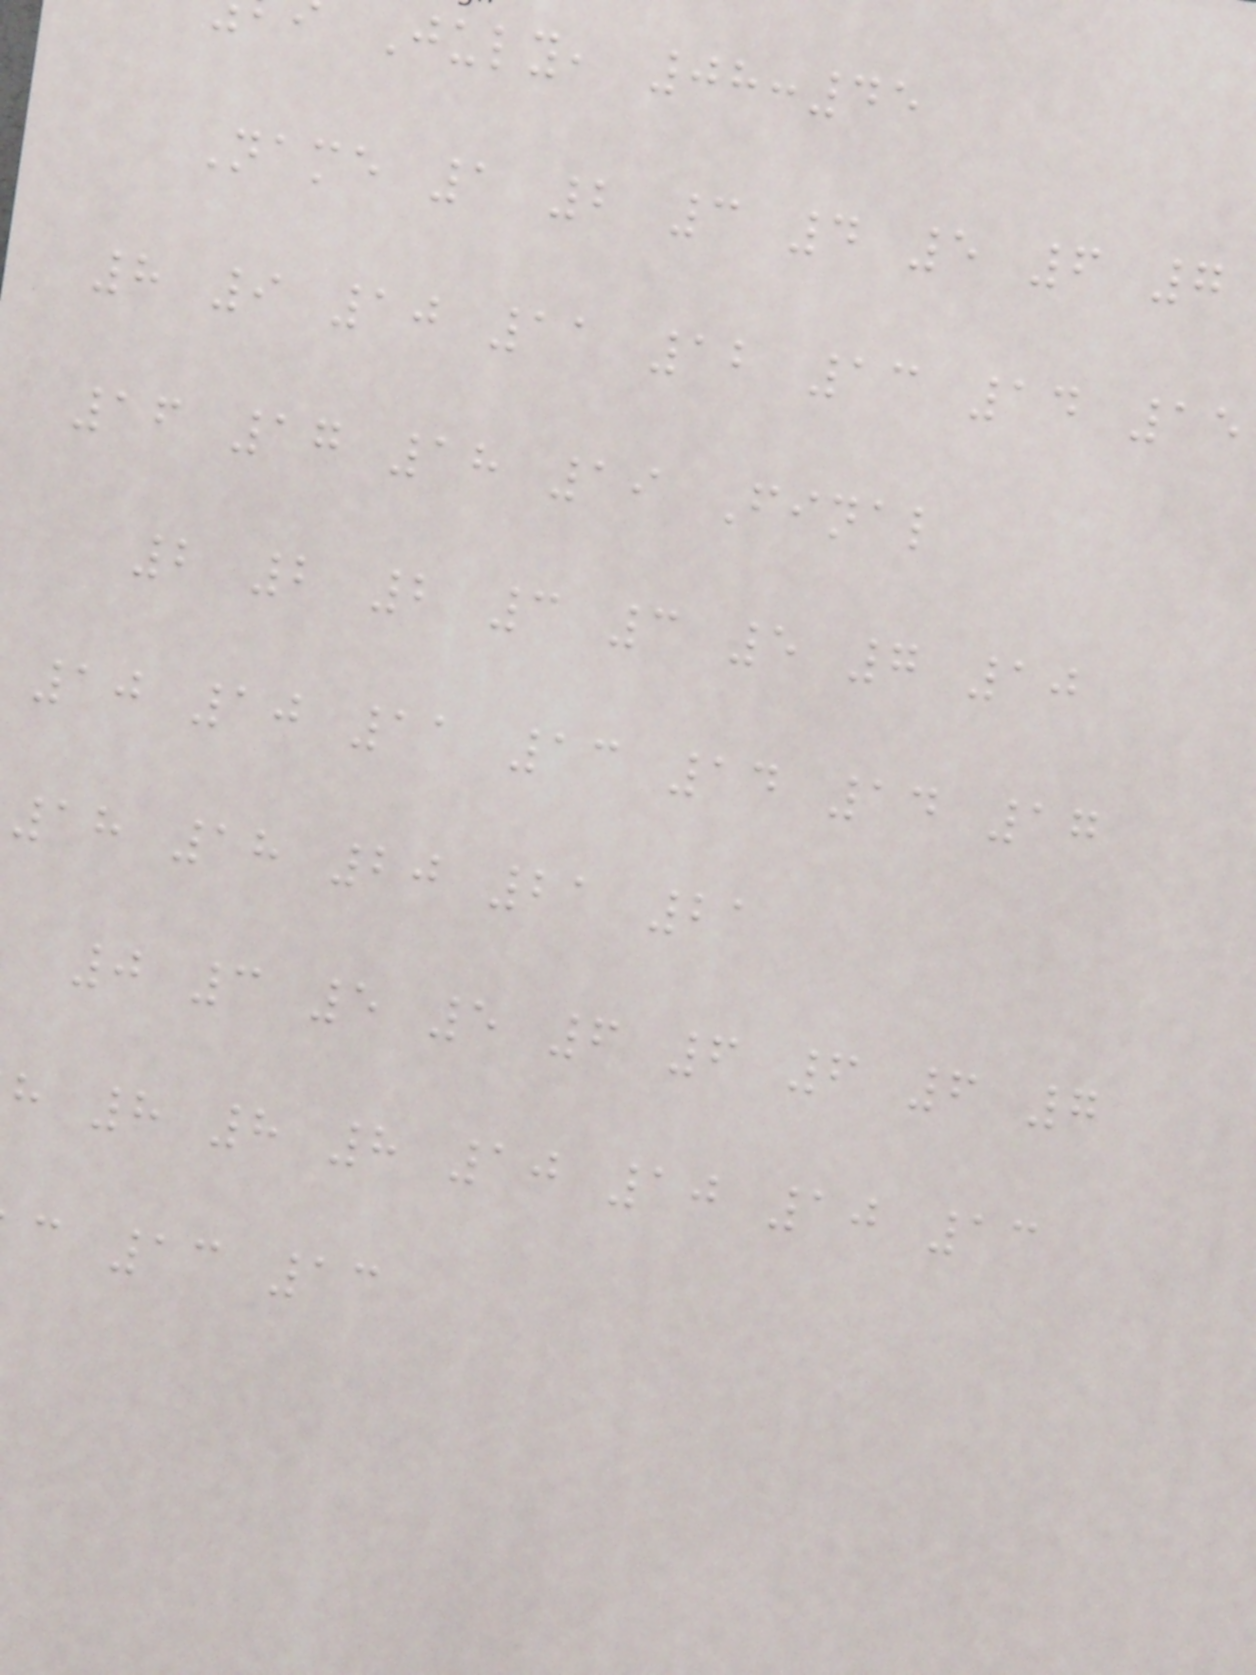July, 08:45
Name 1 2 3 4 5 6 7
8 9 10 11 12 13 14 15
16 17 18 19 Final
2 2 2 3 3 5 7 10
10 10 11 13 14 14 17
18 18 20 21 21
0 3 5 5 6 6 6 6 7
h 8 8 8 10 10 10 13
c 13 13
